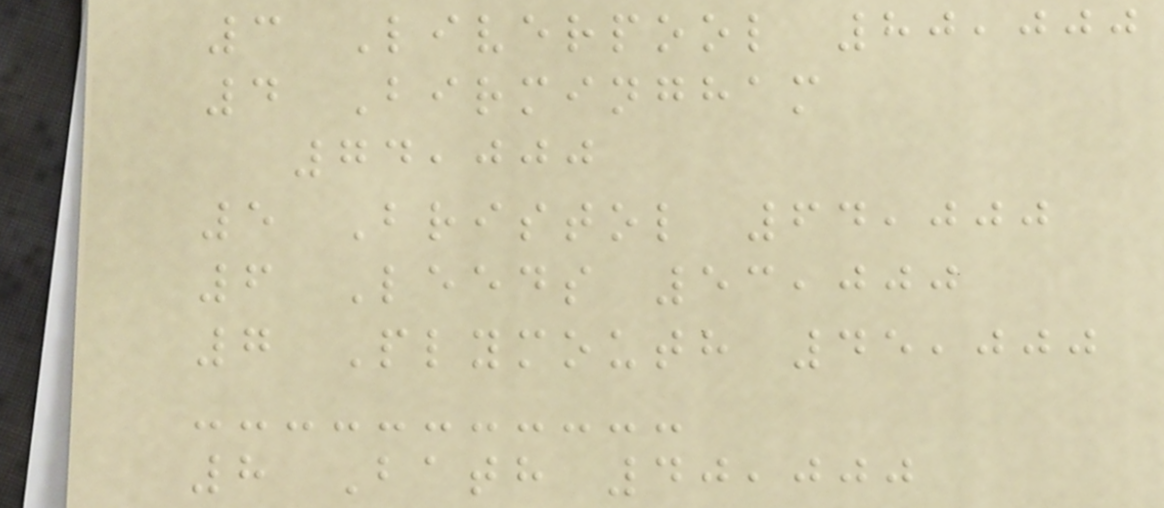3 Liverpool 80,000
4 Birmingham
74,000
5 Bristol 64,000
6 Leeds 53,000
7 Plymouth 45,000
8 Bath 40,000
